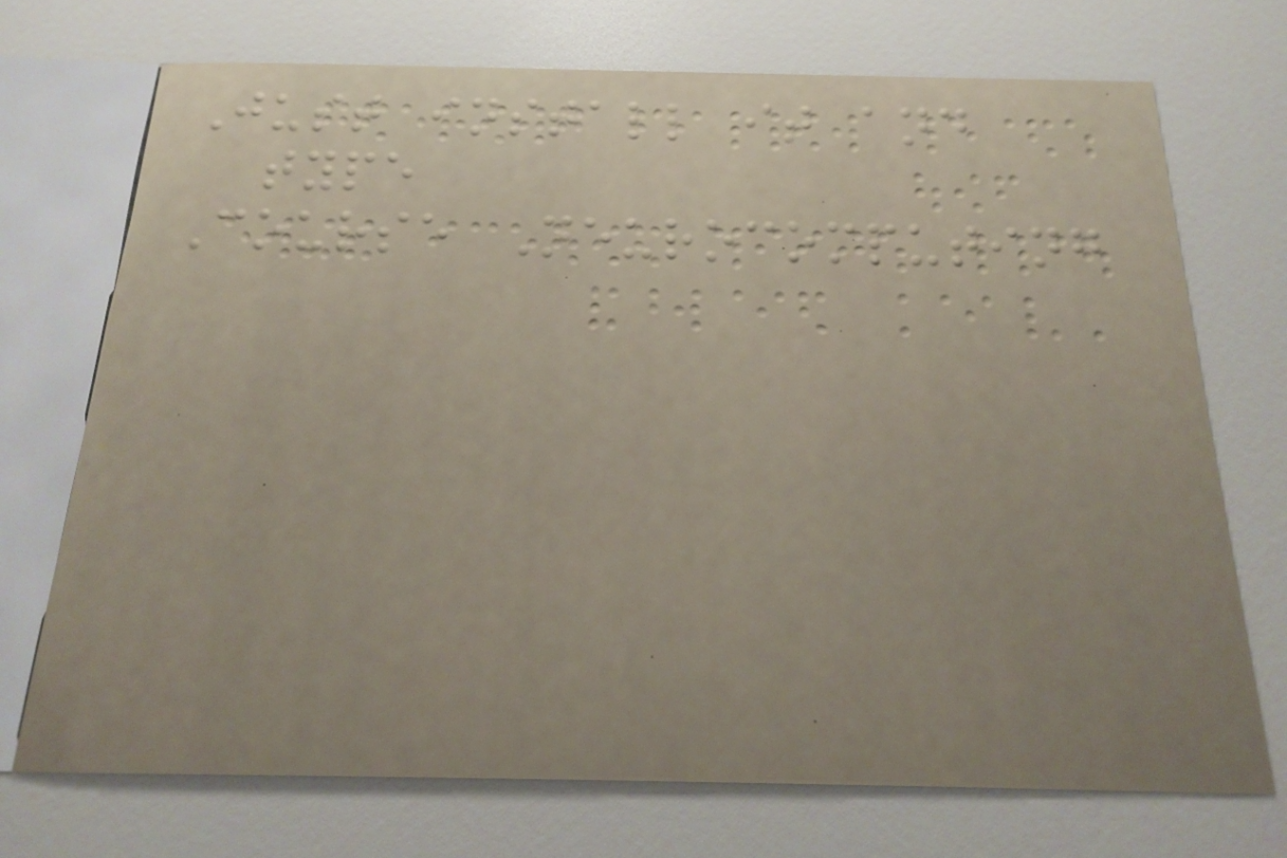Just install it and
type
Course Neurocomputing
